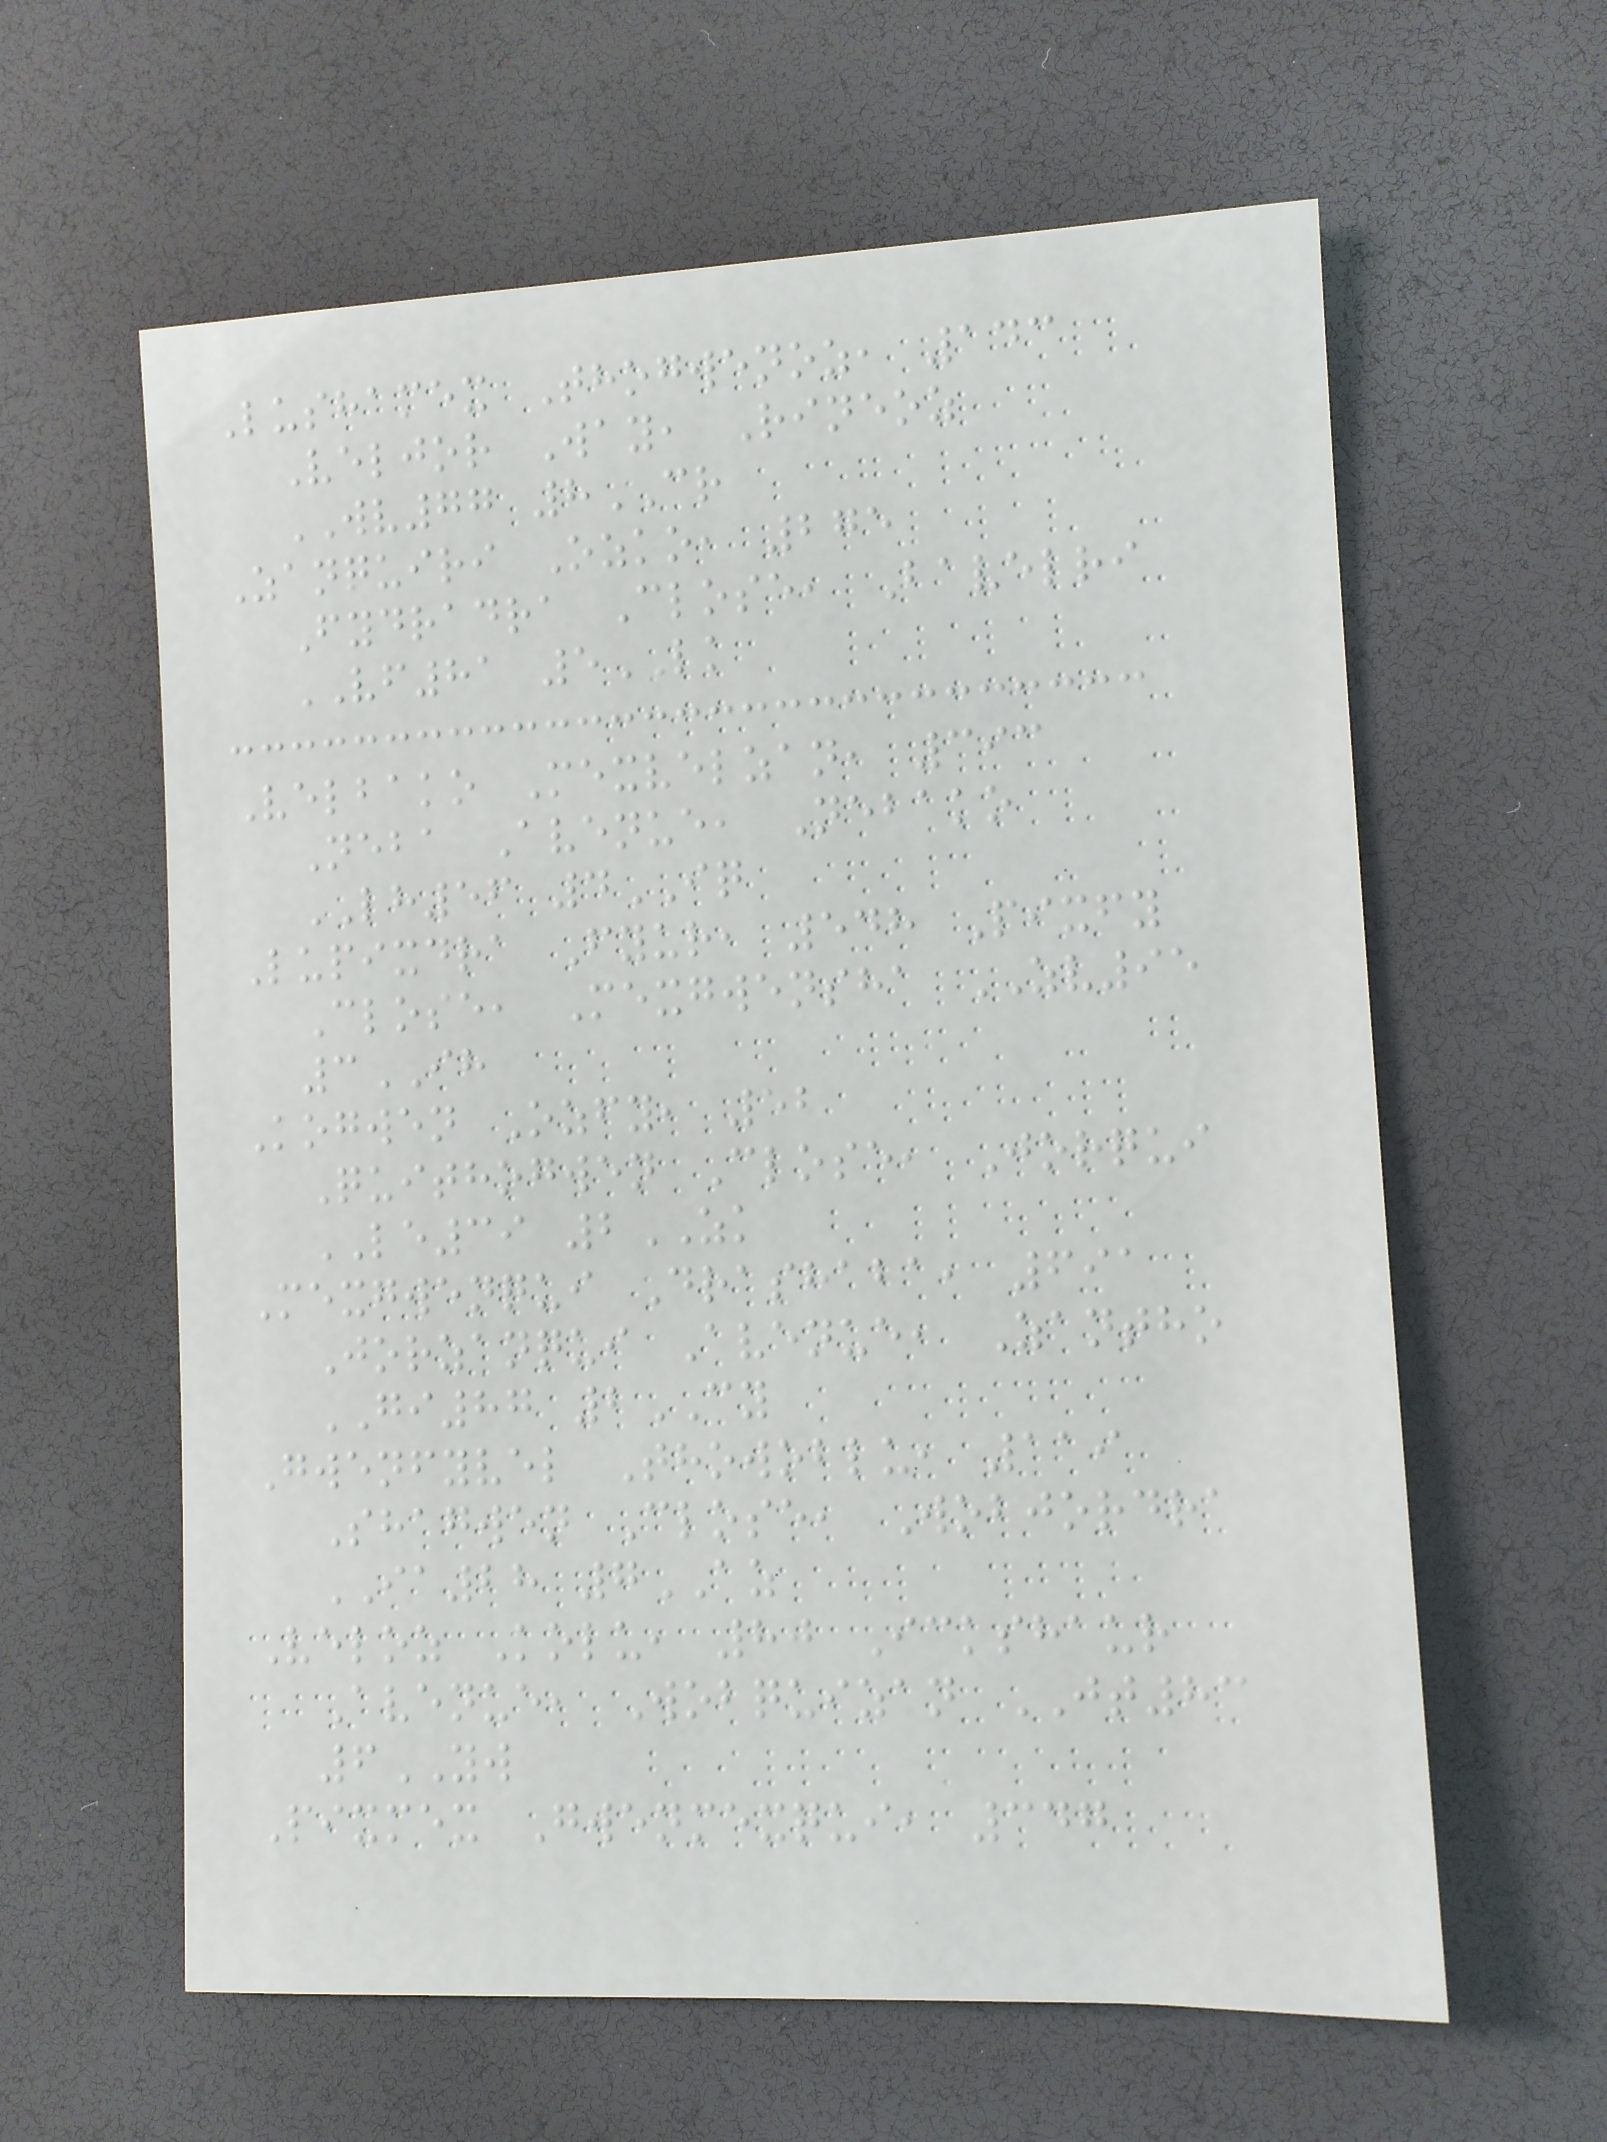Lushamex Thogwenoz, 143
Veljor Way, Rineoz
WV77 8CR
Zanquiri Ozko, 275
Fydradra Close, Bavelri
VF81 5LK
Velbako Mexvelzan, 393
Neba Avenue, Nebako
LH56 4IQ
Lupixdra Fyur, 548 Pixfy
Close, Mexgwensha ZV95
3IH
Kogwen Ozfy, 52
Quithogwen Close, Jorqui
LE39 2ZK
Mexgwenqui Drashaba, 691
Jorzanqui Avenue, Zantho
GI87 2CY
Gwenfyvel Thowoblu, 119
Shagwen Close, Wobjordra
IA28 7AZ
Veloz Kolu, 80 Ickshaur
Avenue, Wobquizan JT83
6YW
Pixmex Gwenmexqui, 347
